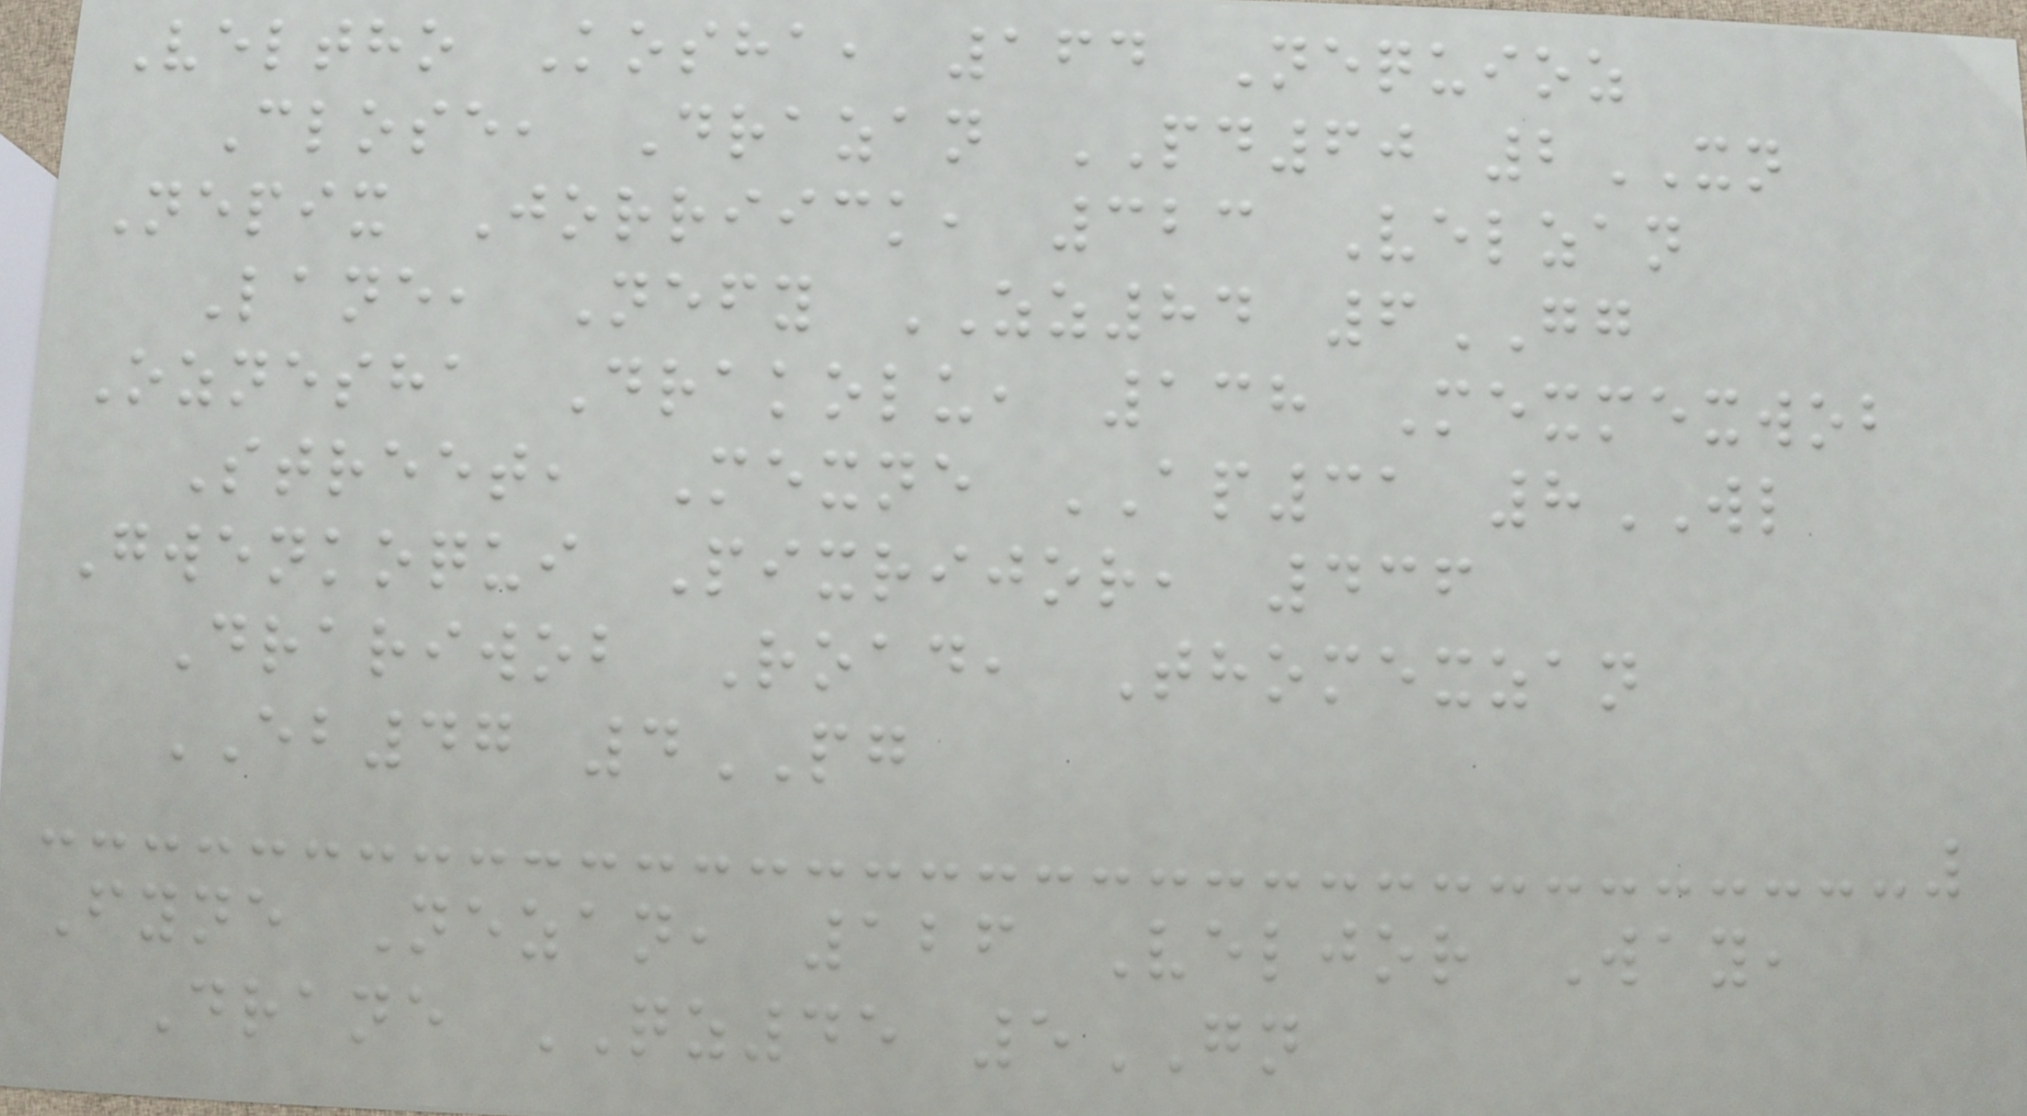Veltho Kosha, 164 Nequioz
Close, Drazan PD60 2XN
Nepix Jorriick, 323 Velzan
Lane, Nefy ZZ84 6GG
Oznesha Drakolu, 138 Mexmexwob
Street, Mexne AP31 8WL
Gwenkoqui Pixrijor, 436
Drariwob Road, Thomexzan
EB47 4PG
Fyne Nezan, 126 Veljor Way,
Drane QZ45 5GN
